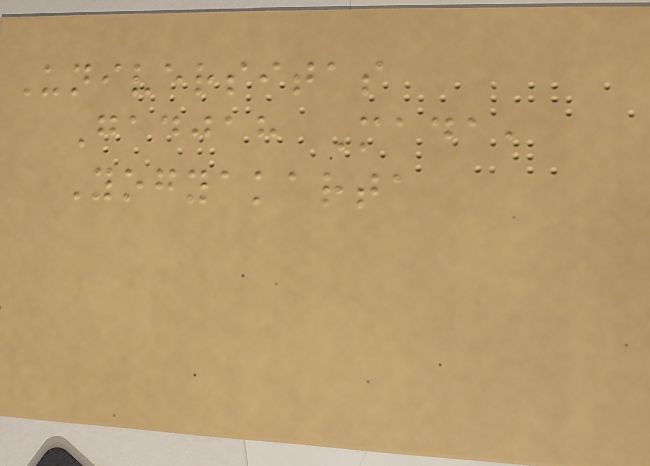Universitas
Gadjah Mada,
Yogyakarta
